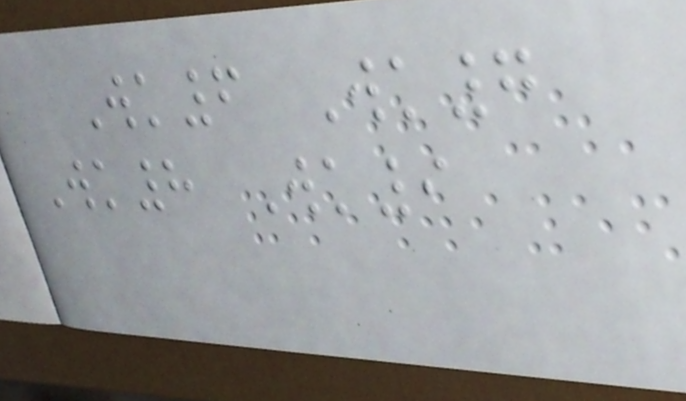Wk6 Wk7
Wk8 Wk9
